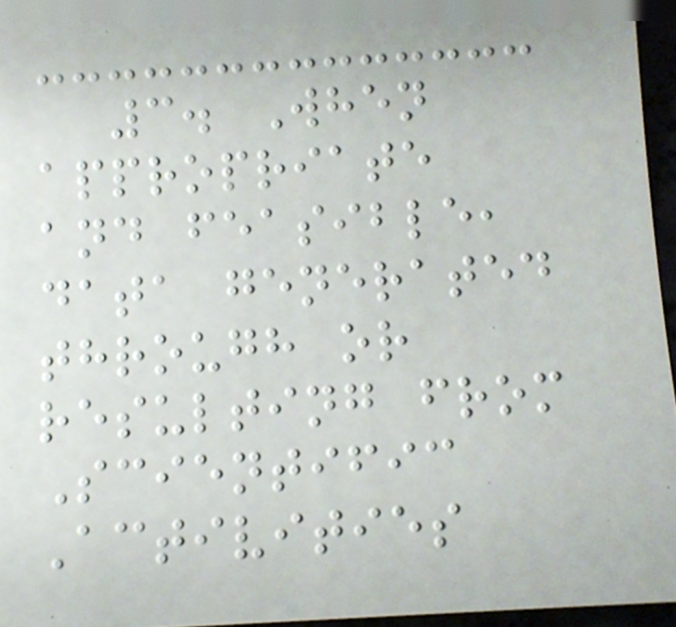3. When
appropriate
and feasible,
data generated
through or
resulting from
Scientific
Activities
